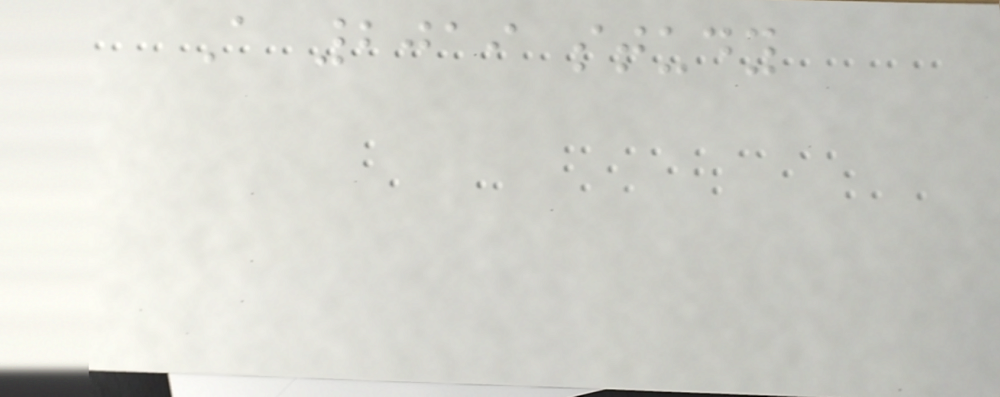A 2019 study
